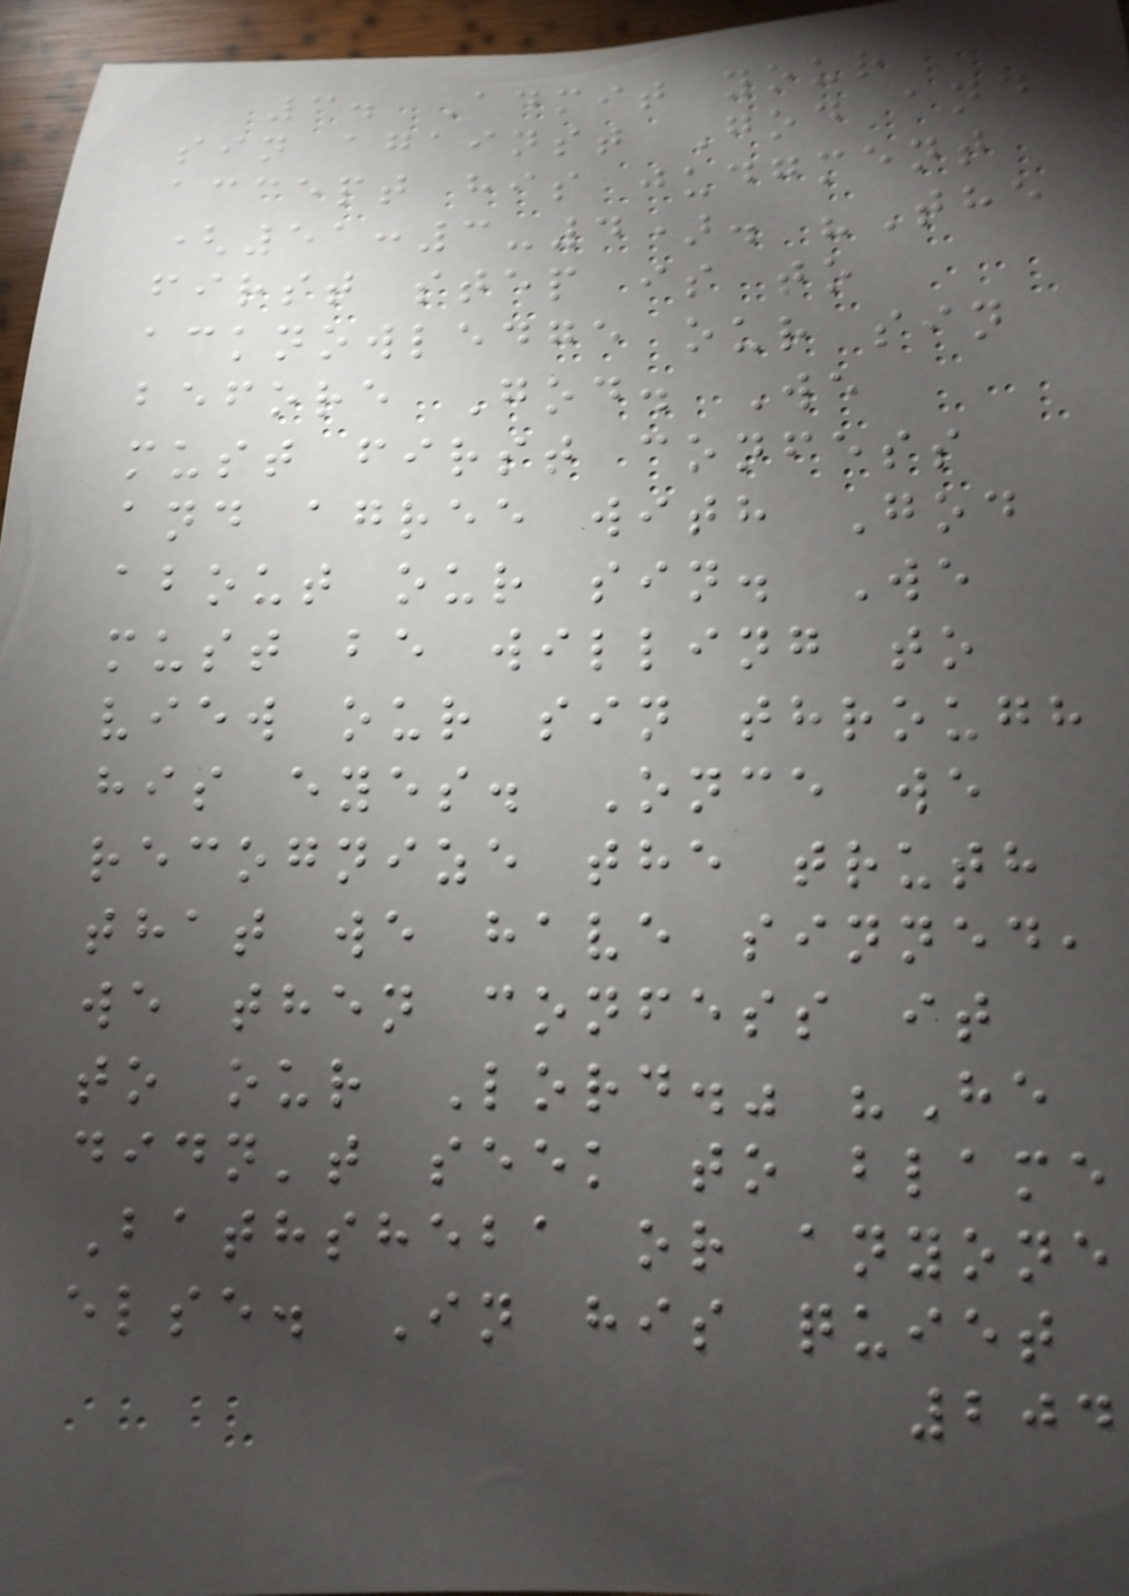3. Admit your
sin against God and
accept his judgment
(51:3-4). "The
first step is to
acknowledge our sin
before God. We
must first confess
and agree with God
about our sin. We
must be willing to
view our sin through
his eyes. Once we
recognize the truth
that we have sinned,
we then confess it
to our Lord." "He
didn't seek to blame
Bathsheba or anyone
else. In his quiet
204
